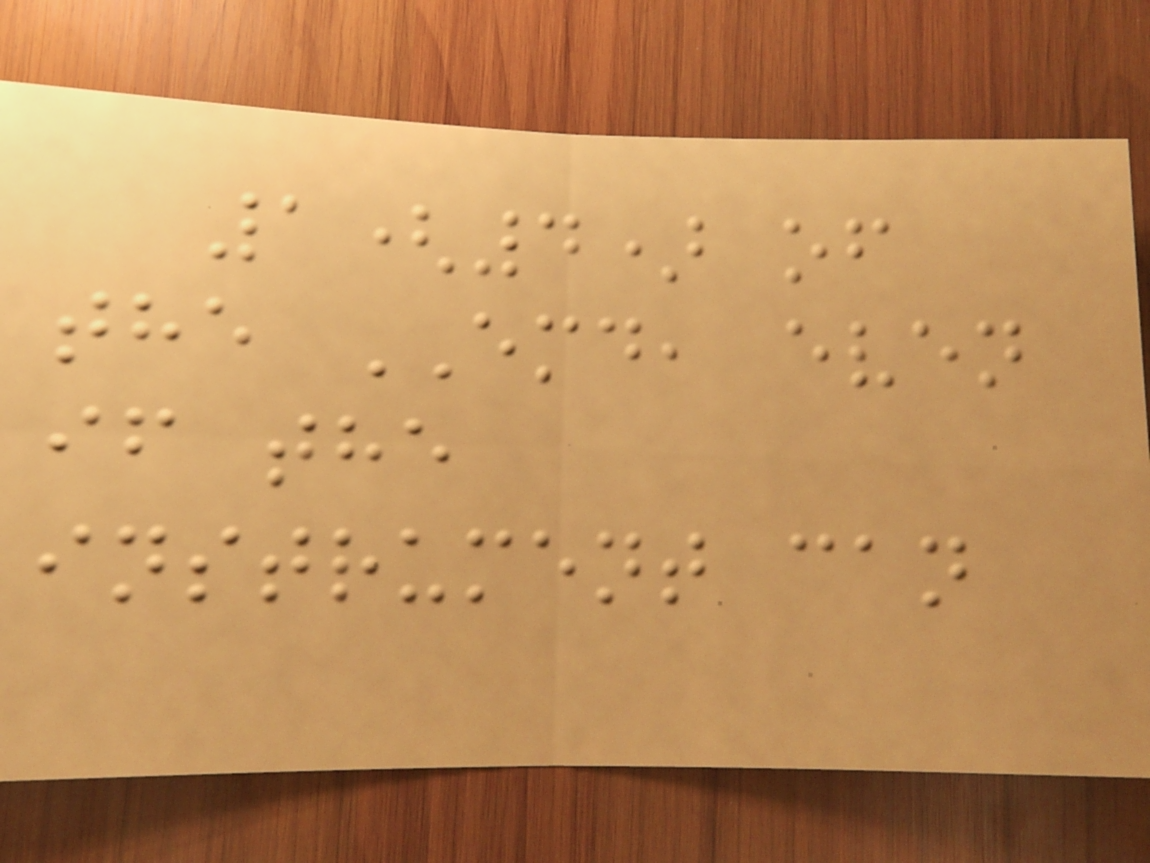1(4) of
the EMD, even
if the
instrument can
